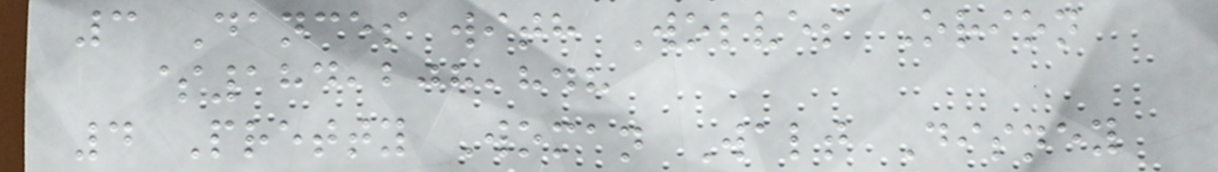3 Dances with Wolves Orion
$184,208,848
4 Pretty Woman Walt Disney
